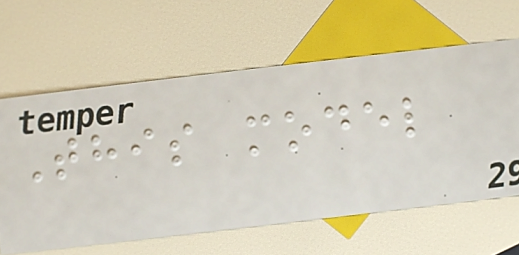This model
